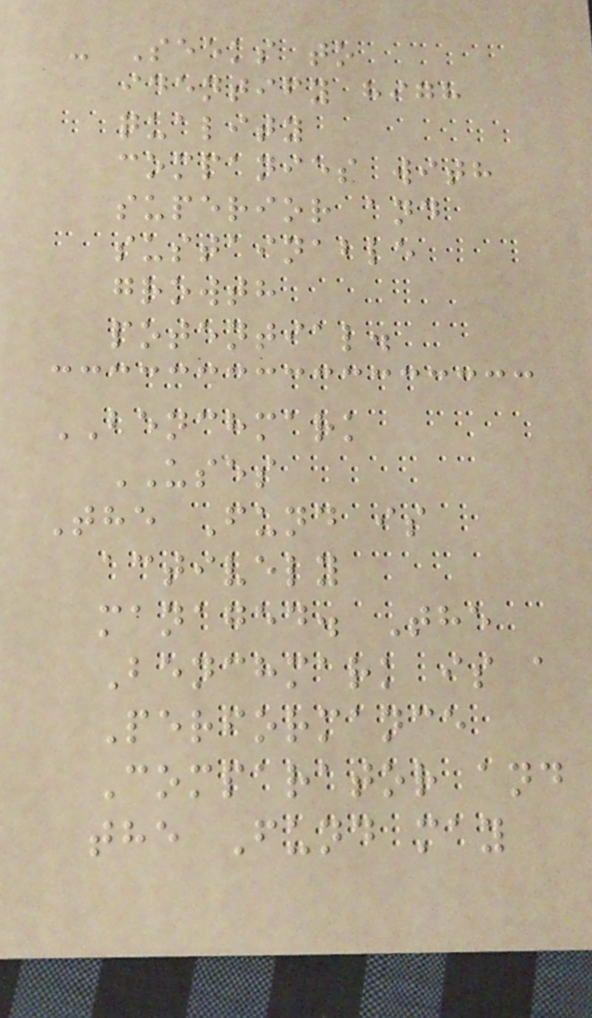- Seeks to
identify high
quality
companies with
superior and
sustainable
growth
potential.
BENCHMARK
USES
The Fund is
actively
managed. The
Benchmark is a
Performance
Comparator and
the Fund may
